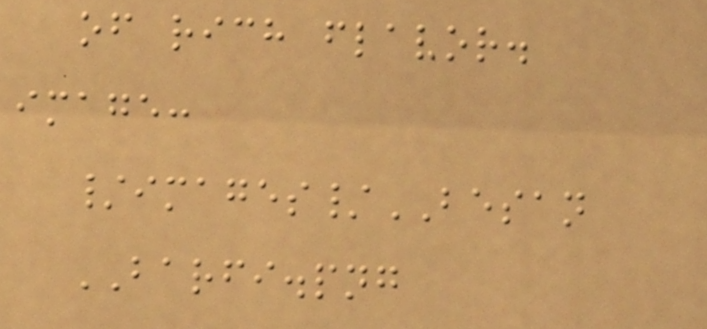of rich flavor.
image:
/images/BESAN
BARFI.png
